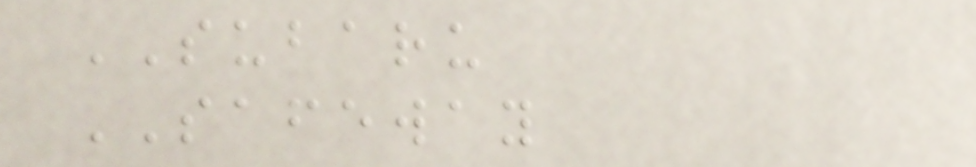SUBARU
SAFEWAY
